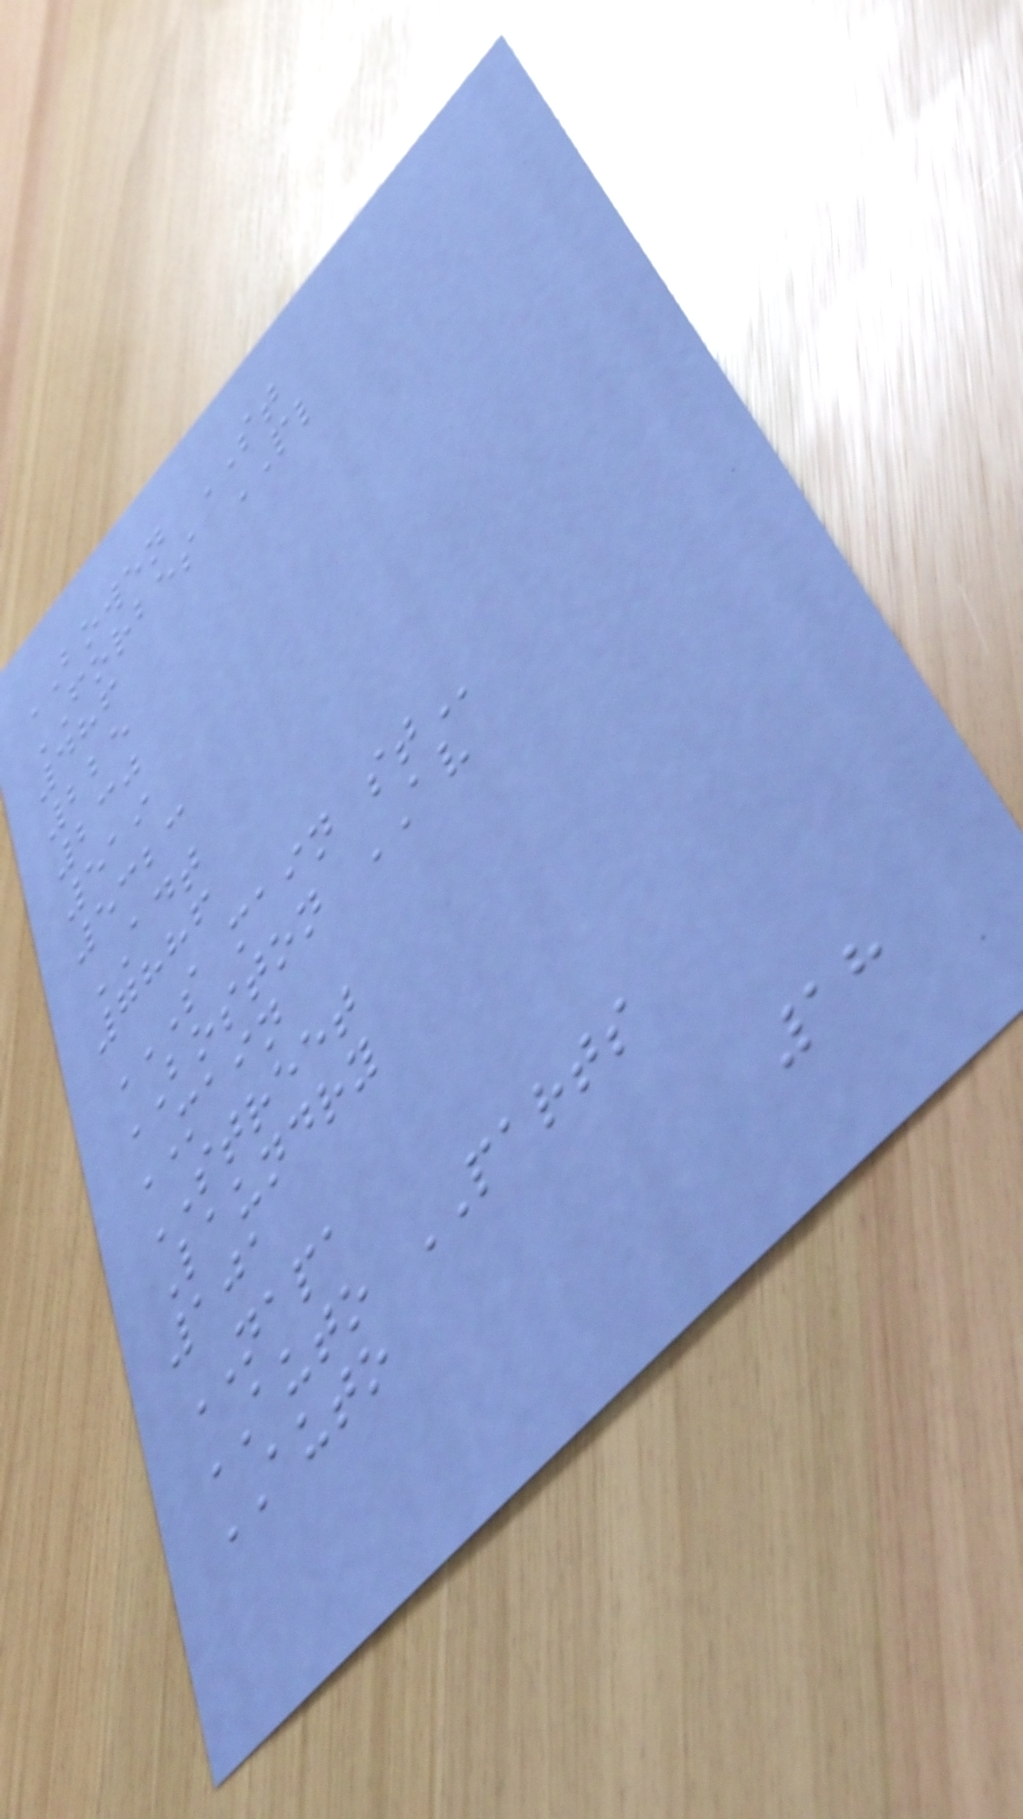BOWEN ST
FORBES PL
486
225
230
519
5323
ADT
7886
S MAIN ST
BOSTON AV
MAIN
STREET
Laundry
101
NAPA
AUTO PARTS
AUTO
18
